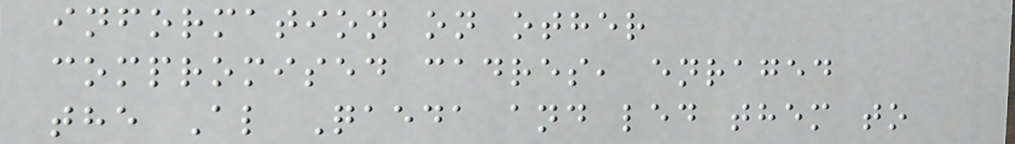information on other
compromised cadres, enraged
the Al Qaeda and led them to
